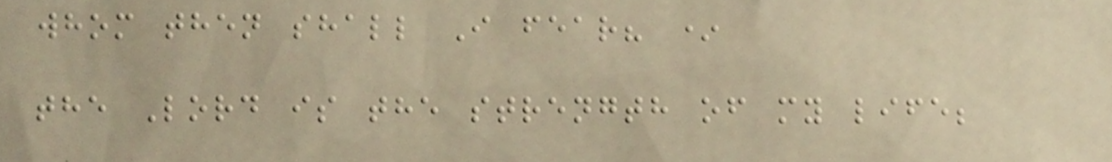whom then shall I fear? *
the Lord is the strength of my life;
